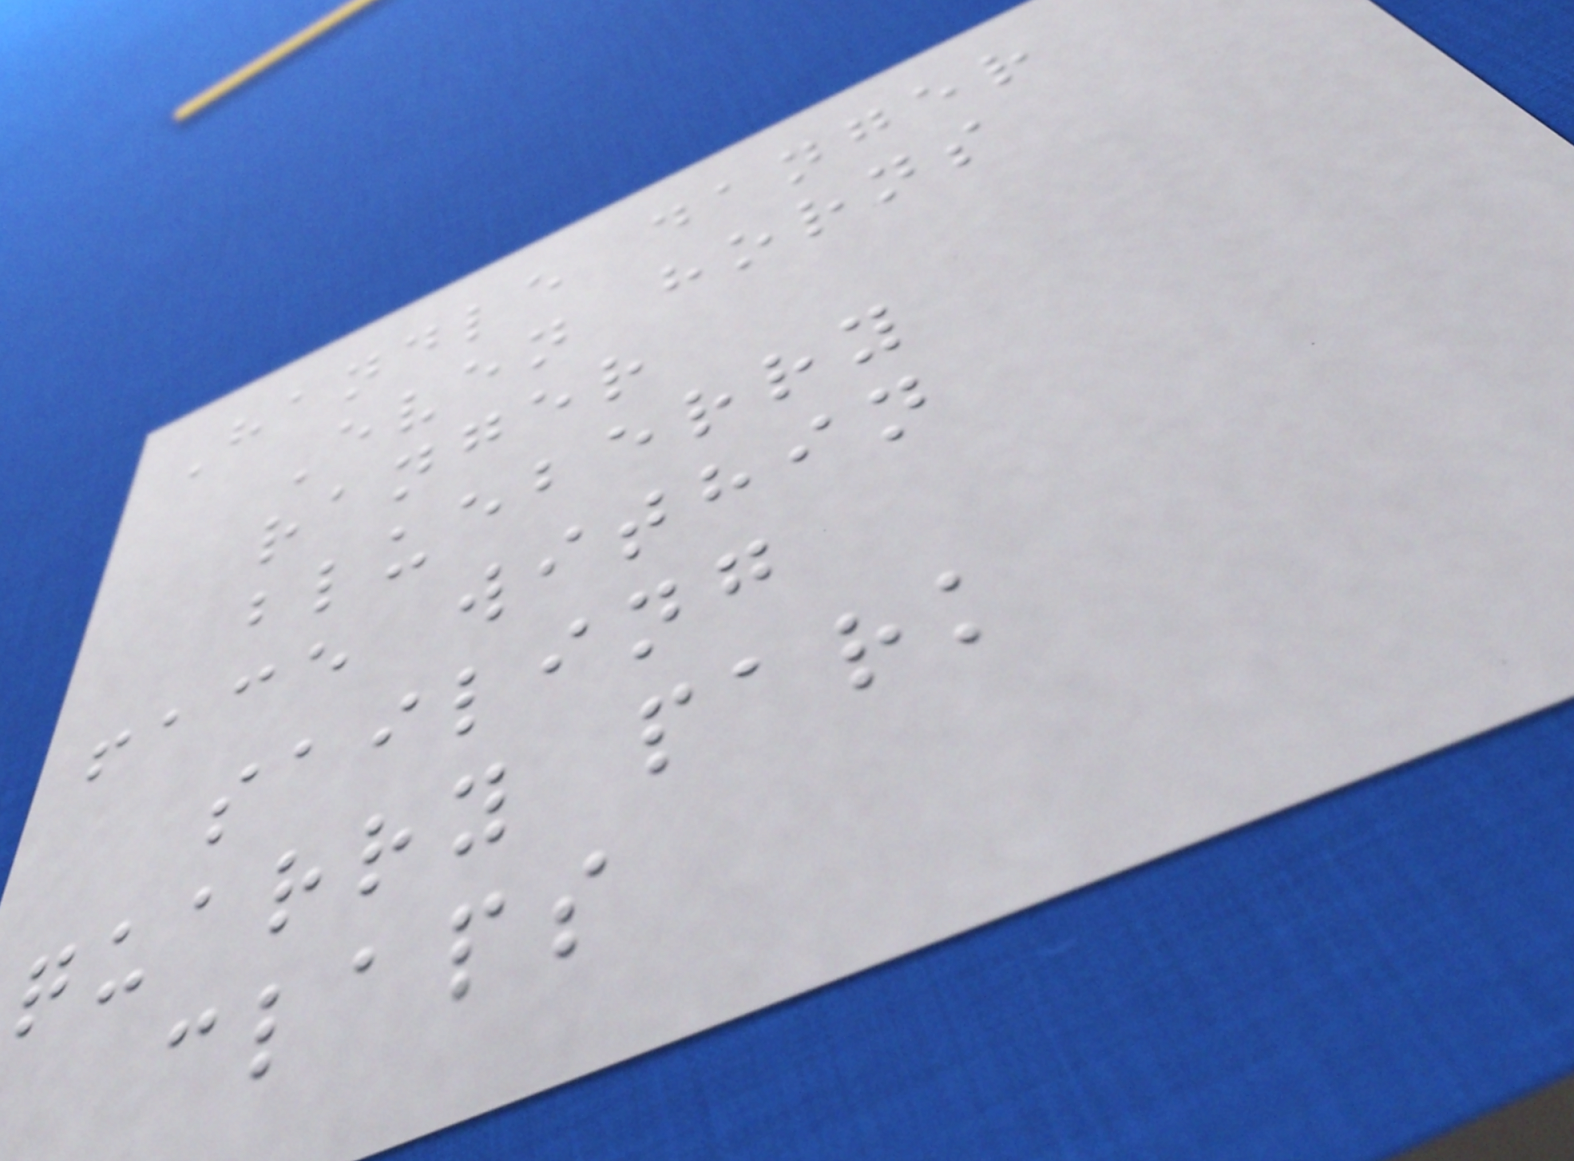Handle danger
Even horns
ranger
blueberry
face within
sailing
quarry park
claps
